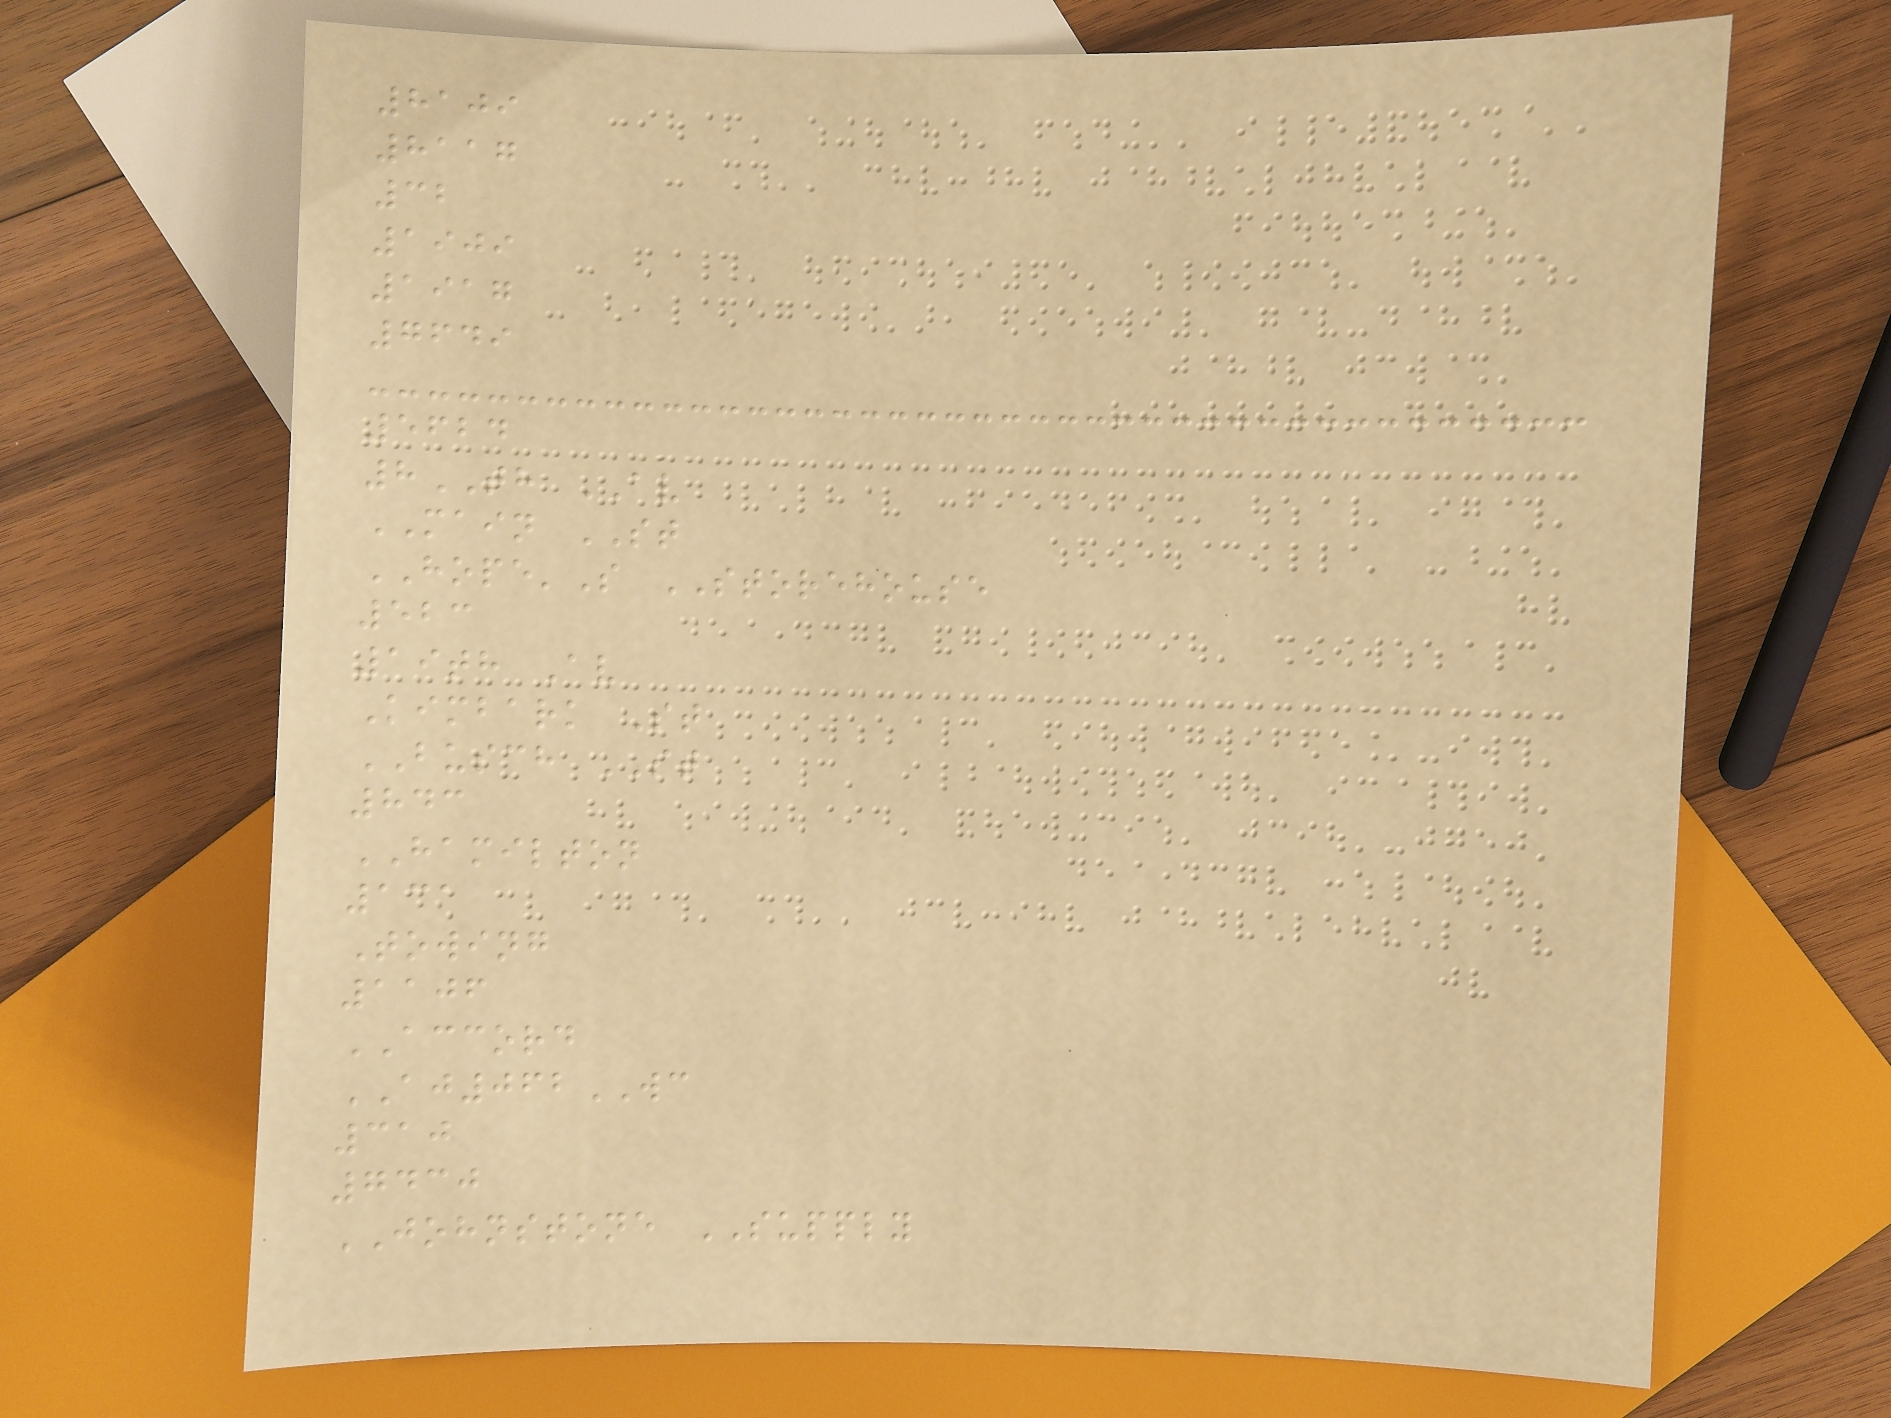8109
8117
32
1909
1917
7649
5624
8TH AV
MAIN ST
HOPE'S STOREHOUSE
523
19th Av
Kimbark St
BUSCH ST
843
HAMILTON
131
Towing
1106
ACCORD
AJ062WC
310
7430
JOHNSTONE SUPPLY
